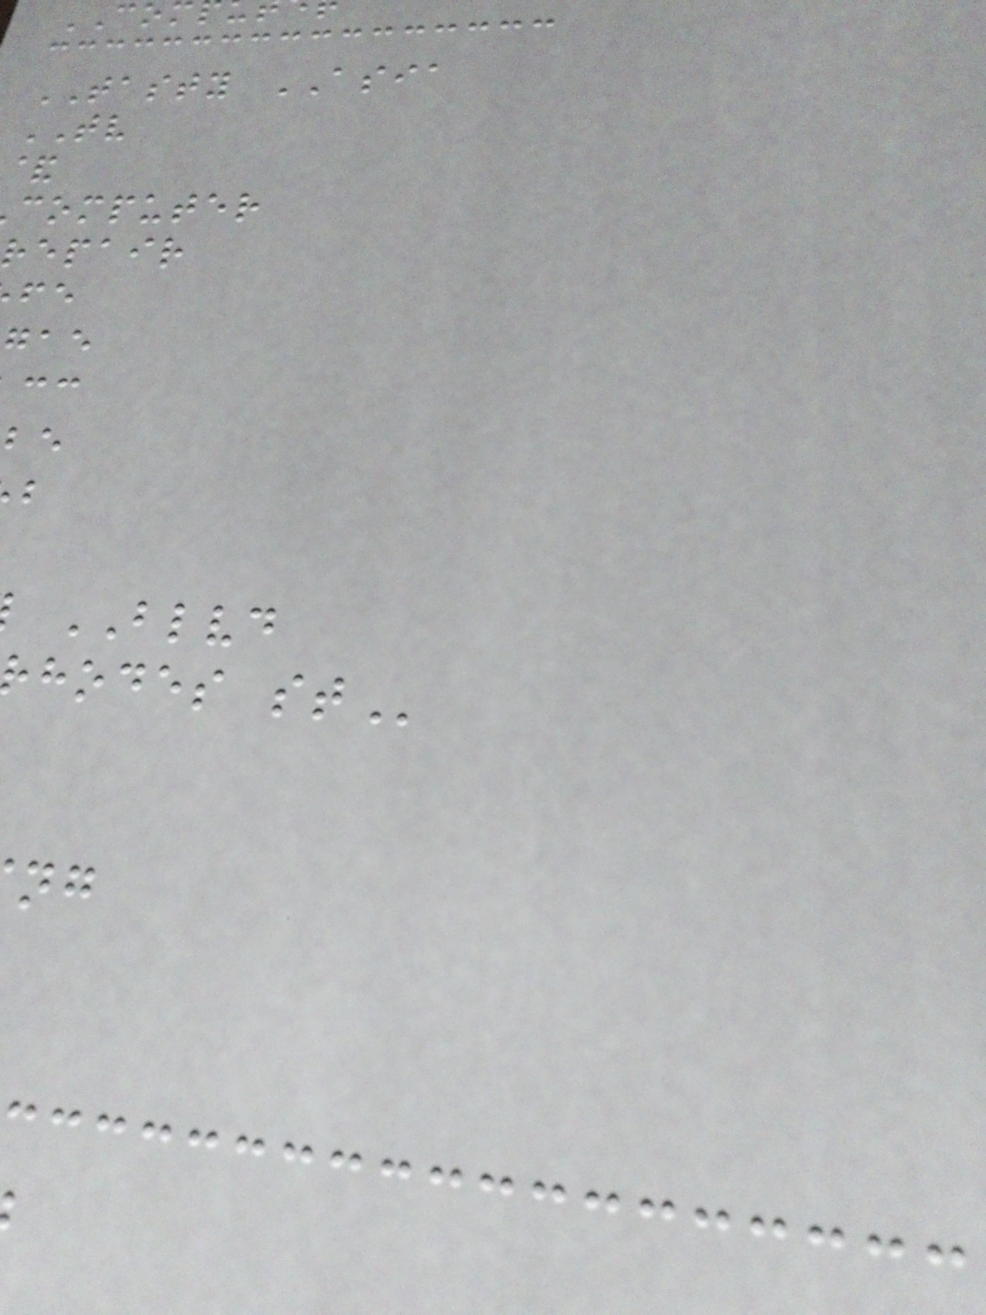CO
TASTY ASIA
TV
&
computer
repair
BLVD
hodes
